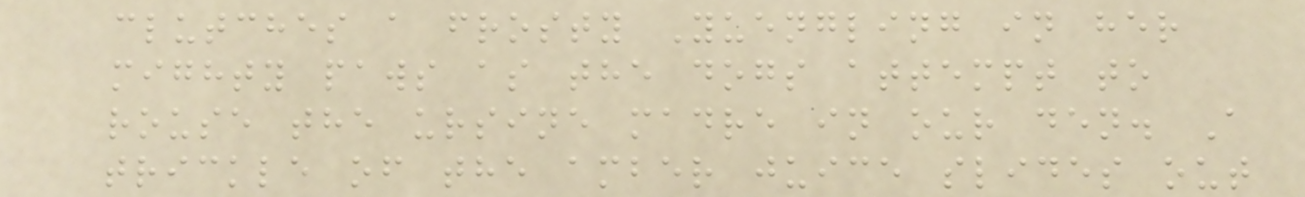clutches a frosty Yuengling in her
mighty paws as the dogs attempt to
rouse the ursine madre in our den. A
trickle of the amber juice slides out
